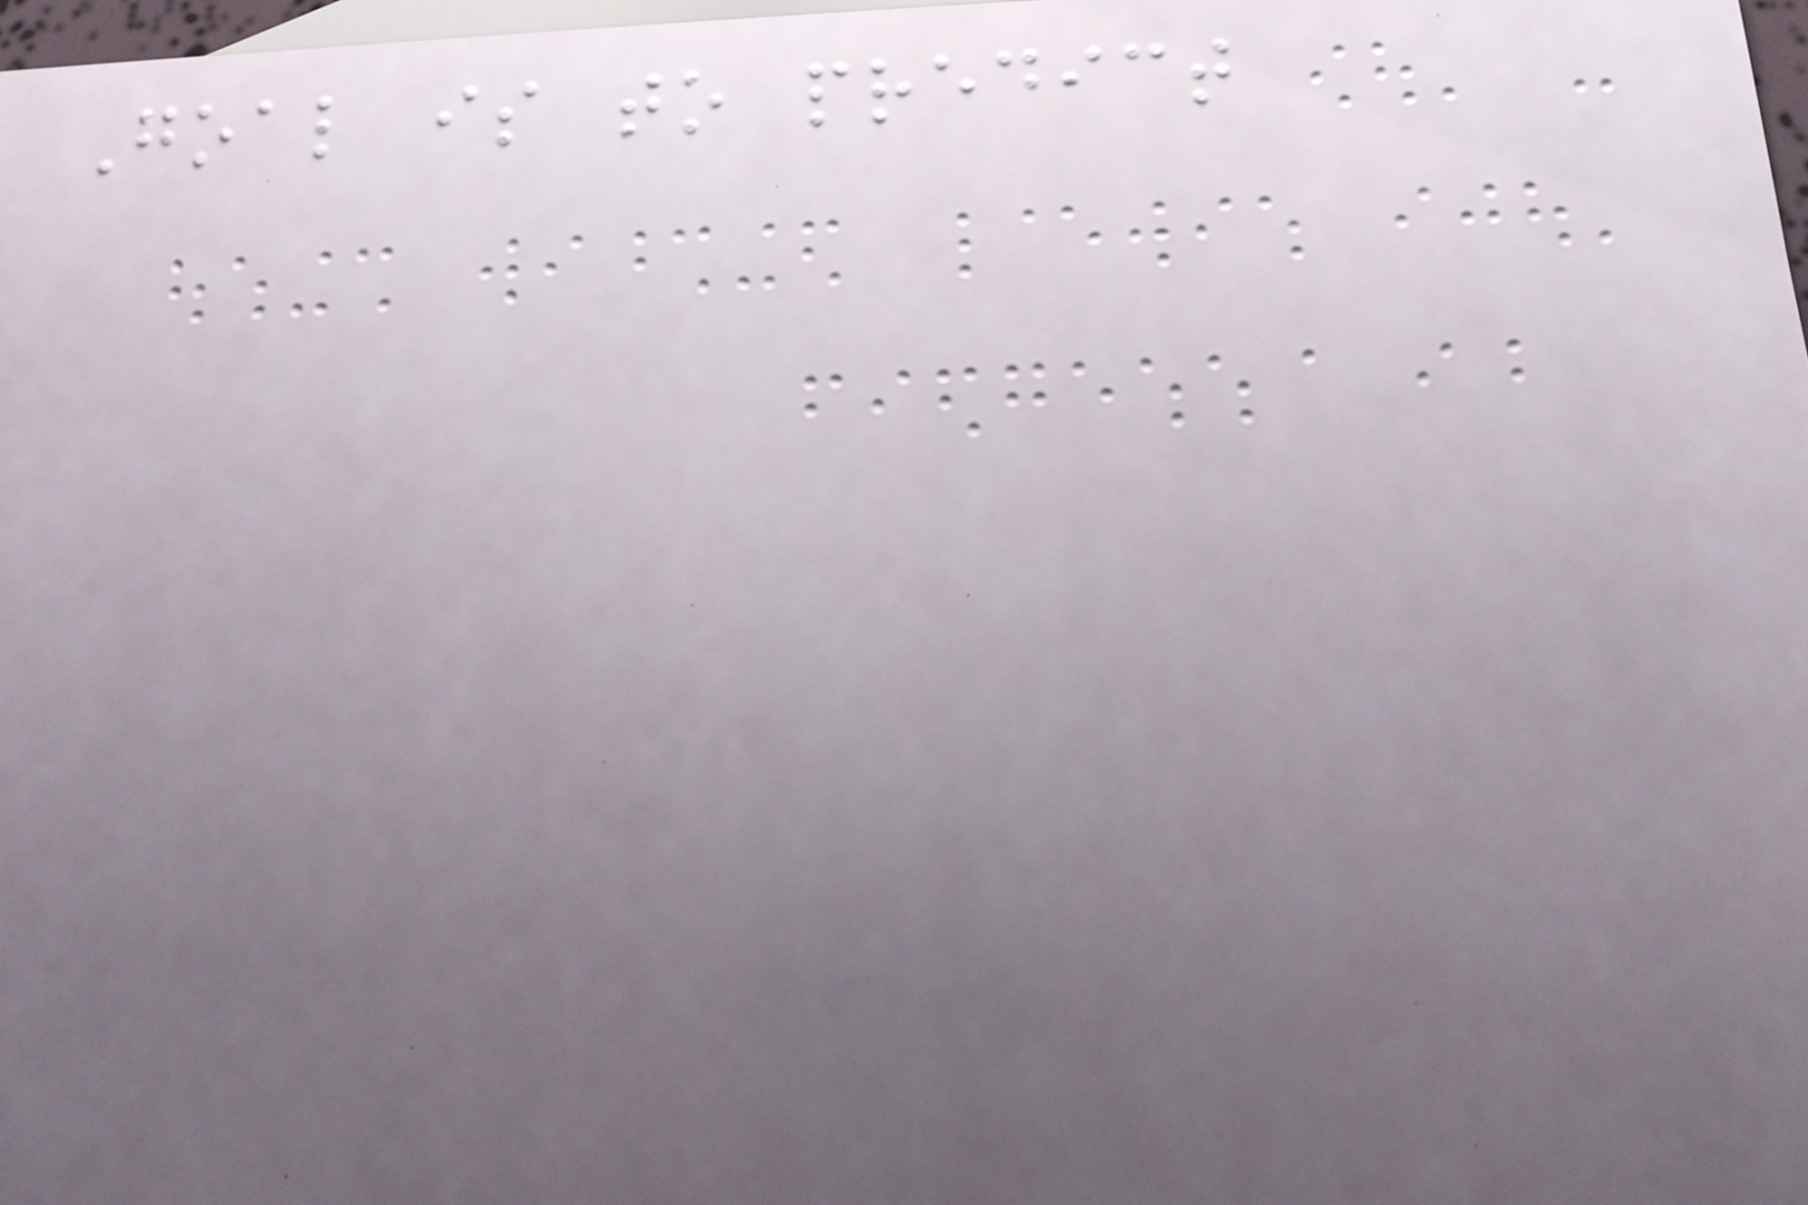Goal is to predict
